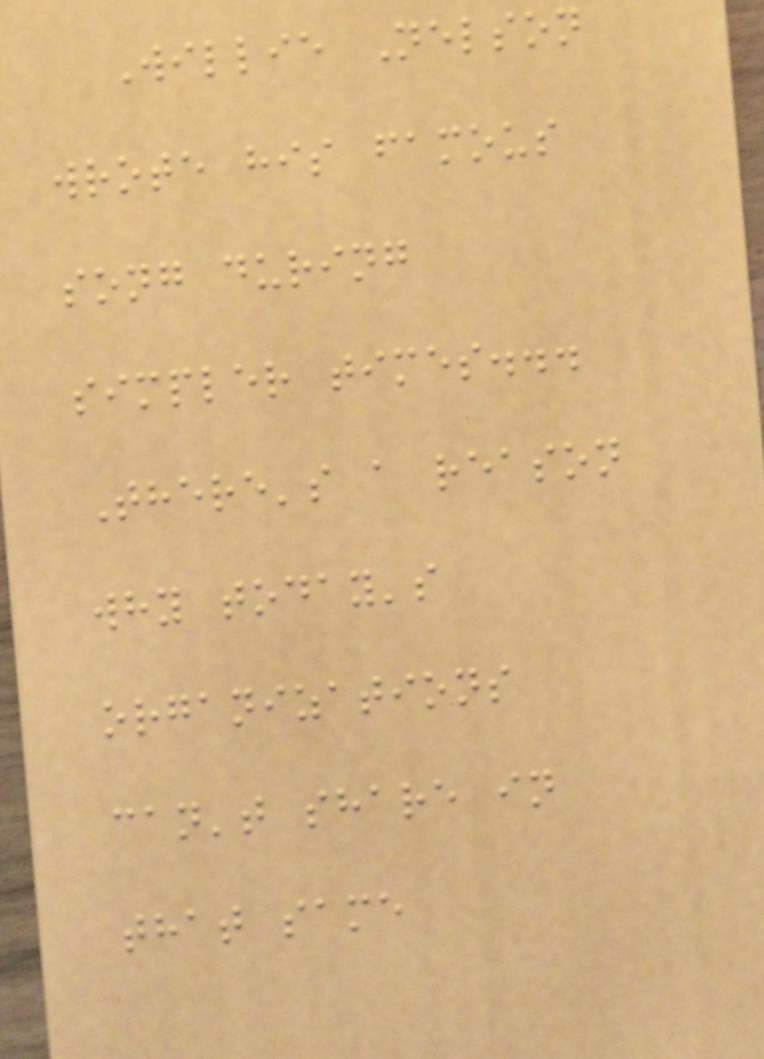Willie Nelson
wrote his famous
song during
simpler times...
There's a reason
why today's
organizations
can't share in
that same
